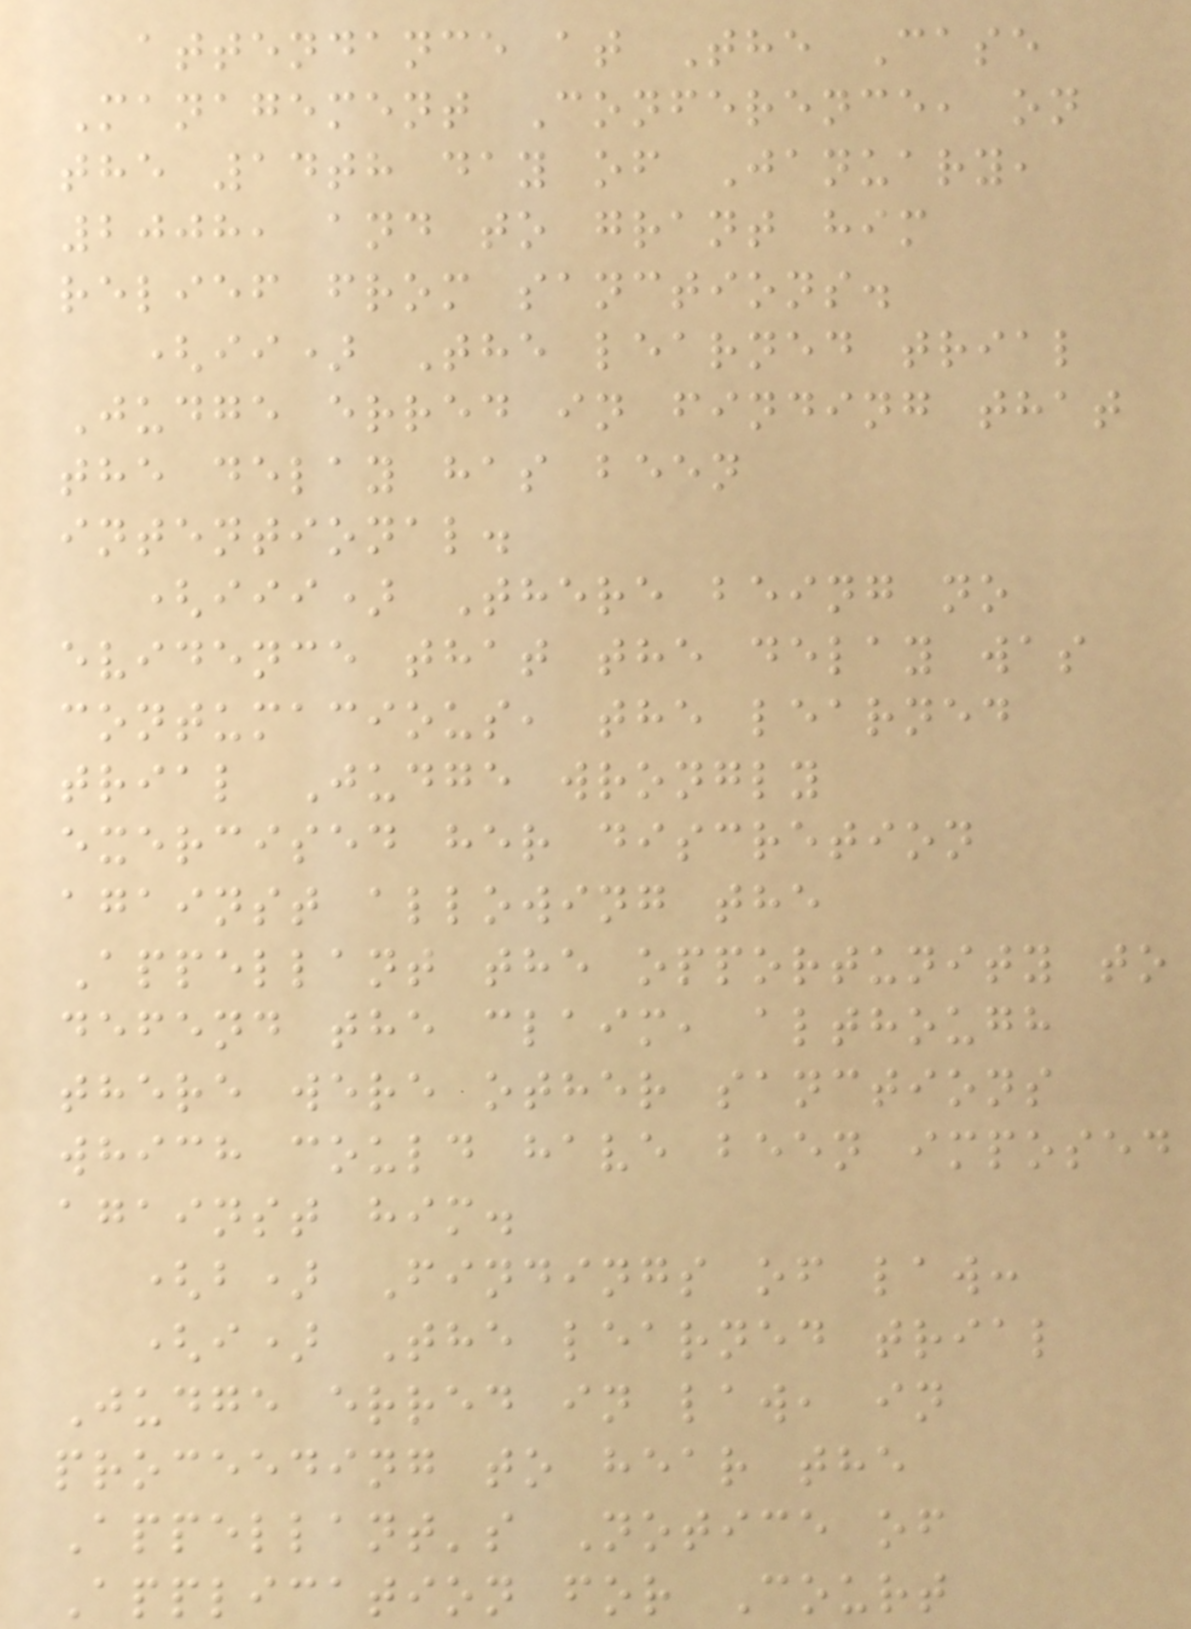attendance at The Case
Management Conference, on
the 14th day of January,
2008, and to grant him
relief from sanctions.
(ii) The learned trial
Judge erred in finding that
the delay has been
intentional.
(iii) There being no
evidence that the delay was
contumacious, the learned
trial Judge wrongly
exercised her discretion
against allowing the
Appellant the opportunity to
defend the claim, although
there were other sanctions
which could have been imposed
against him.
(b) Findings of law:
(i) The learned trial
Judge erred in law, in
proceeding to hear the
Appellant's Notice of
Application for Court
